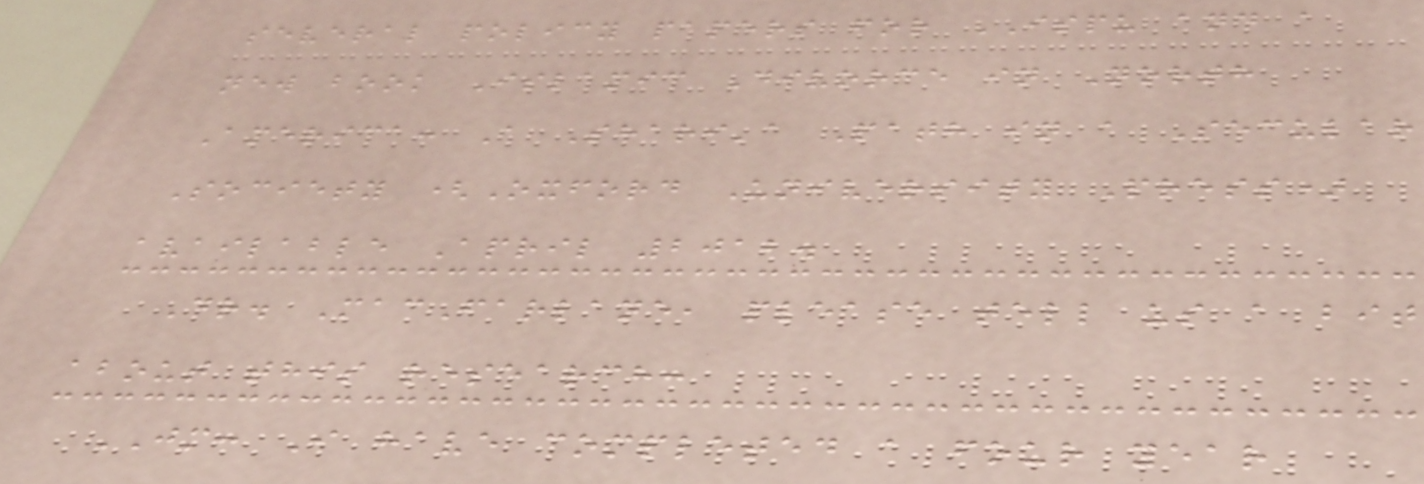several policy papers for ISPU and a
new book Islamic Divorce in North
America: A Shari'a Path in a Secular
Society (Oxford University Press)
available April 2012.
Dr. MacFarlane, please tell us a bit
about this research:
JM: I have completed a four year
